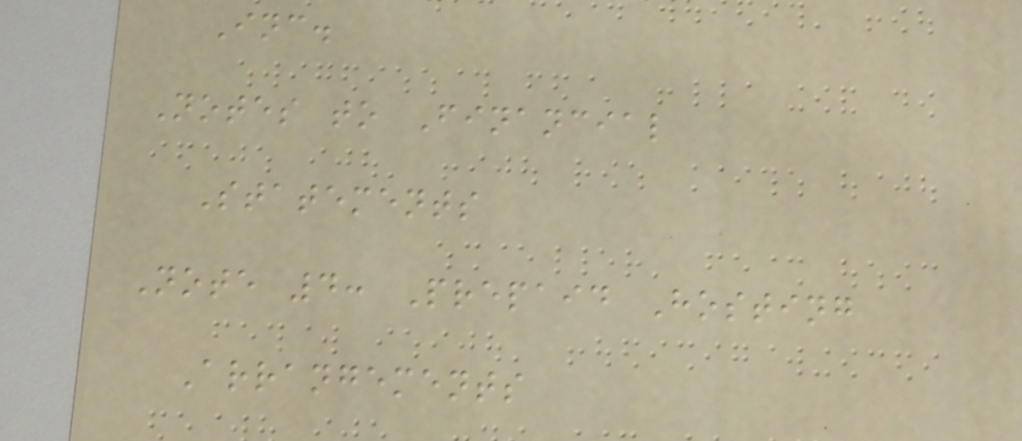Inc.
Notes to Financial
Statements
Note 4: Prepaid Hosting
Arrangements
